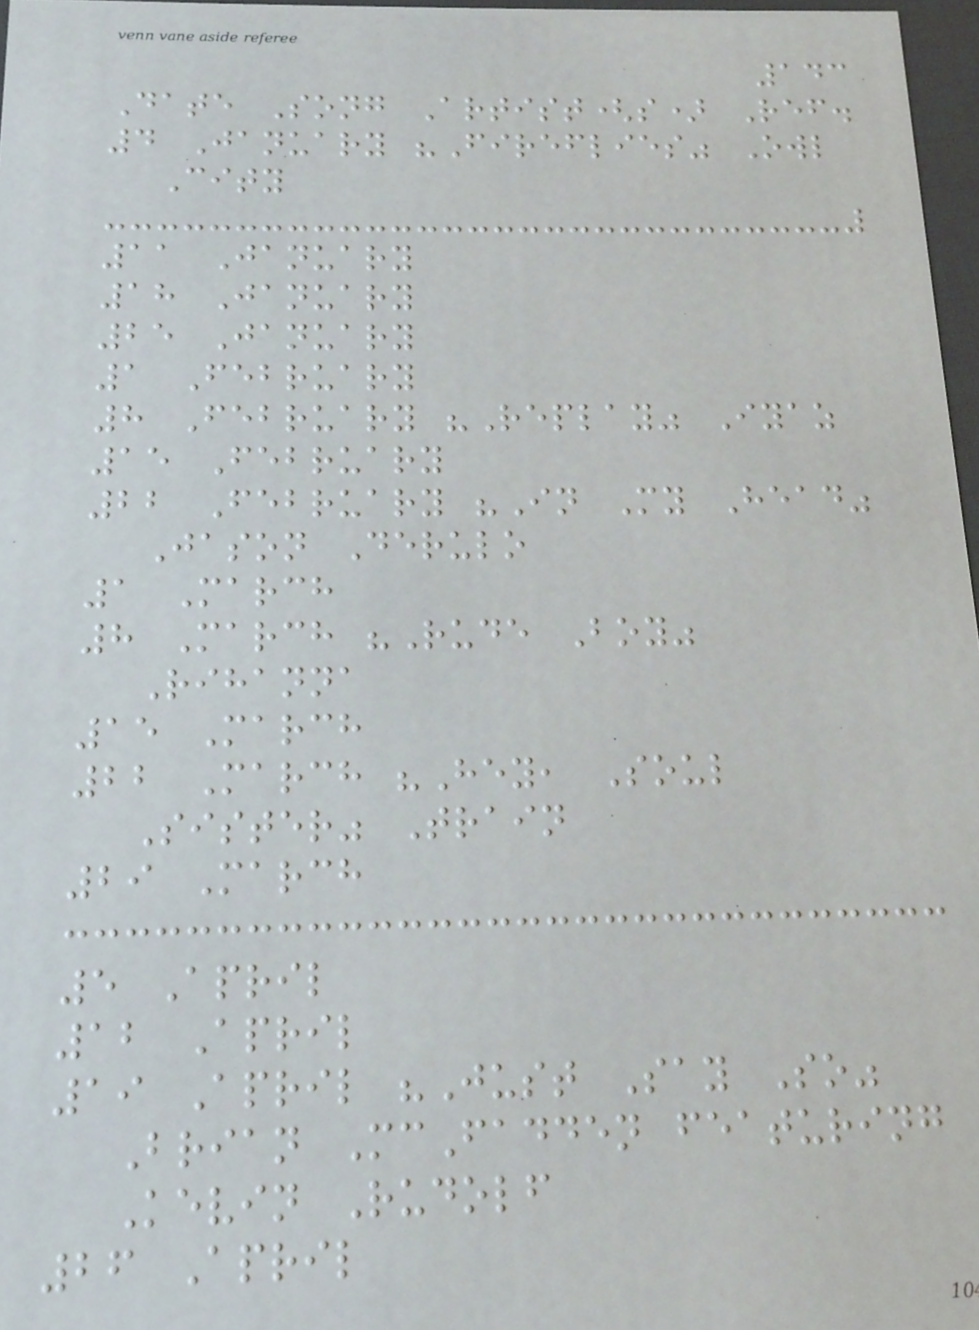143
Date Song Artist(s) Ref.
4 January "Fireflies" Owl
City
11 January
18 January
25 January
1 February
8 February "Replay" Iyaz
15 February
22 February "In My Head"
Jason Derulo
1 March
8 March "Rude Boy"
Rihanna
15 March
22 March "Hey, Soul
Sister" Train
29 March
5 April
12 April
19 April "Just Say So"
Brian McFadden featuring
Kevin Rudolf
26 April
